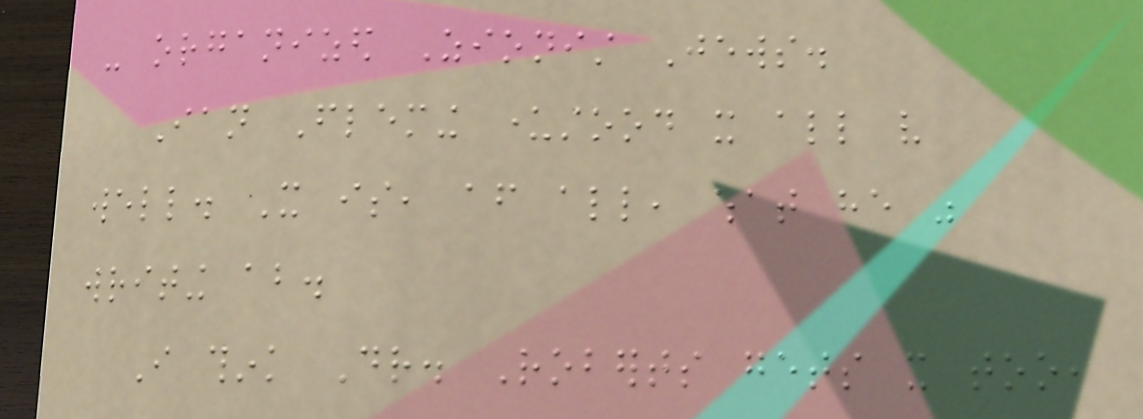- organized Zionist Jews.
Ian Fleming understood it all very
well. It is, after all, what he was
writing about.
I think Dr. Roberts gets it too,
